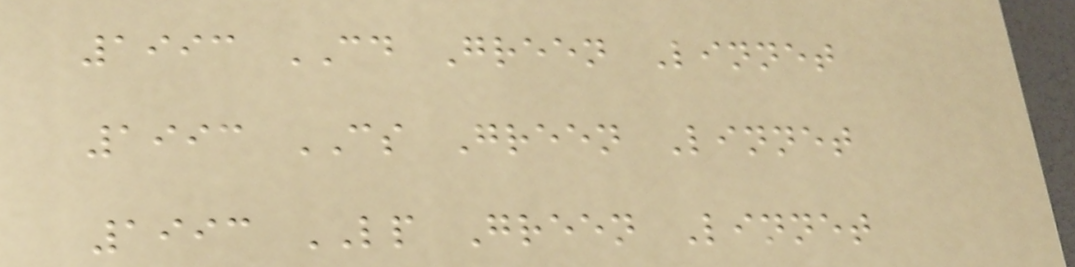1993 CD Green Linnet
1993 CS Green Linnet
1993 LP Green Linnet
